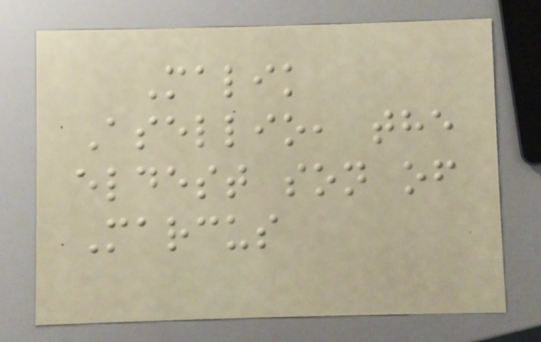Malik
Asellio, the
eldest son of
Marcus
